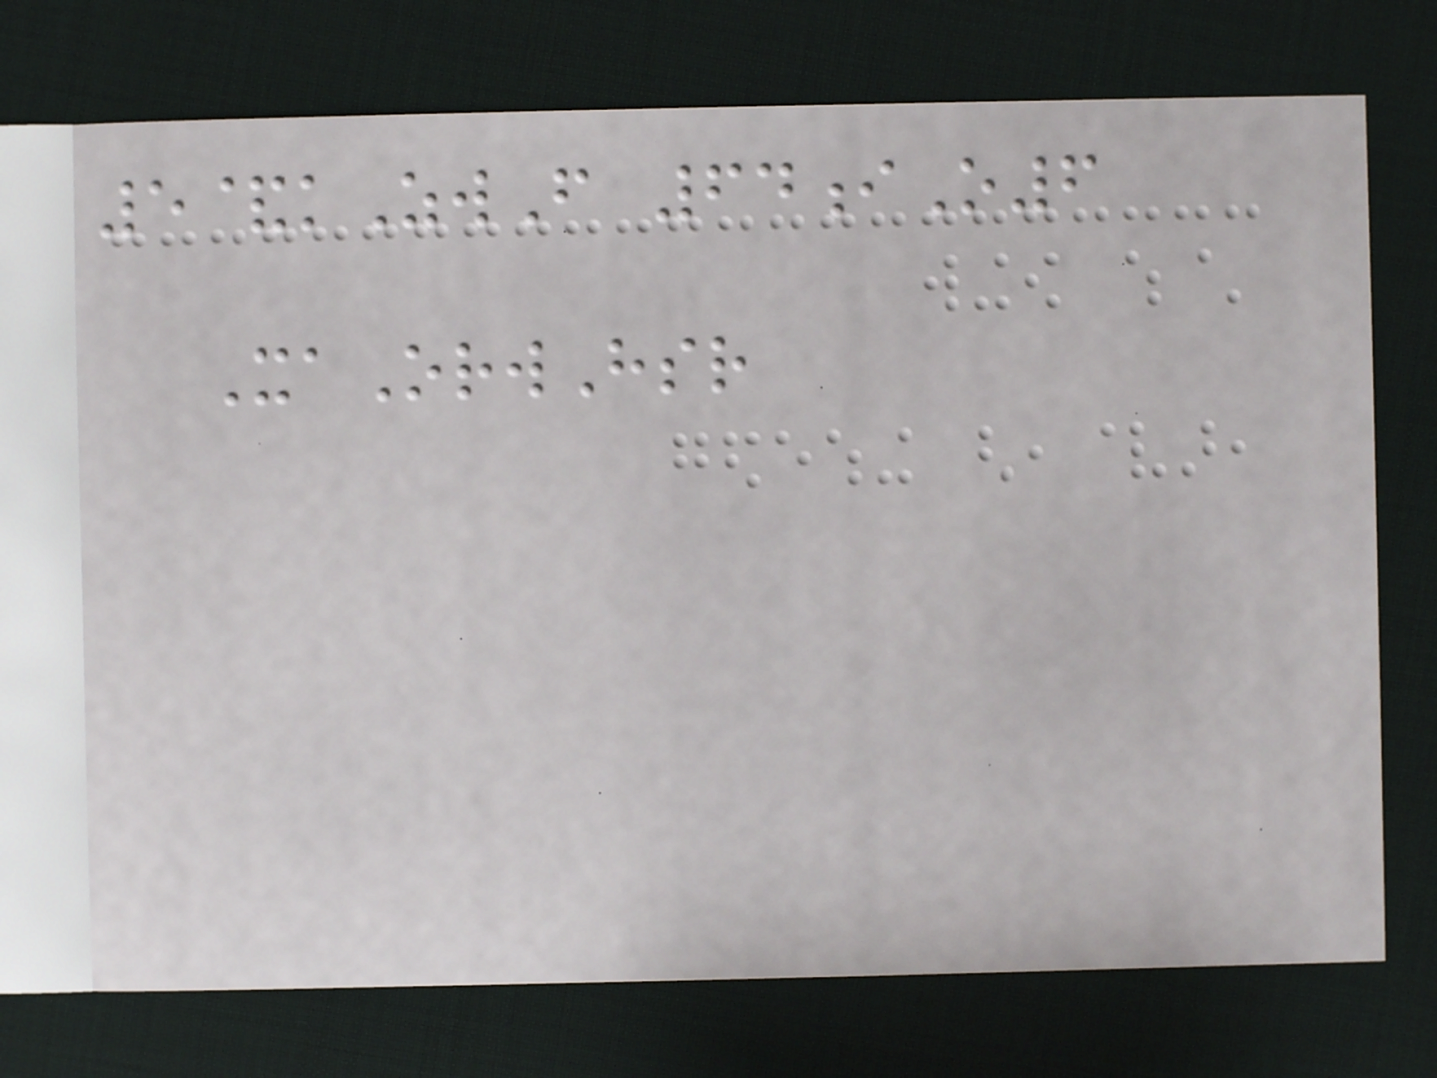5&kZwF 64iO6
XaOrwHsr
